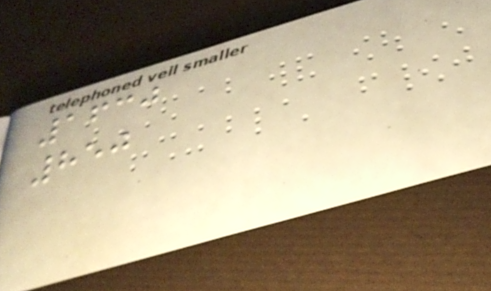1630
850
